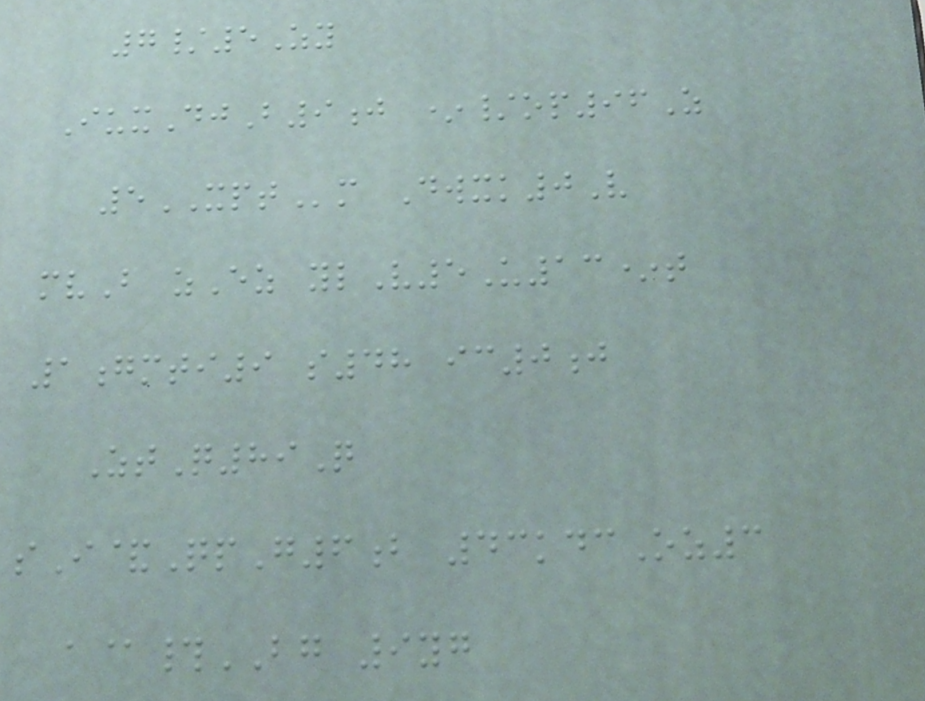7/5Zy
IuxDjB9j */op96Z
5XPTm Dwxk0V
mvB zEz ylV5U13*t
1gmti9 s48 ic0j
ZtQ89Q
sI&QpG6b 43kdcOz3
a@#BG 9yg
